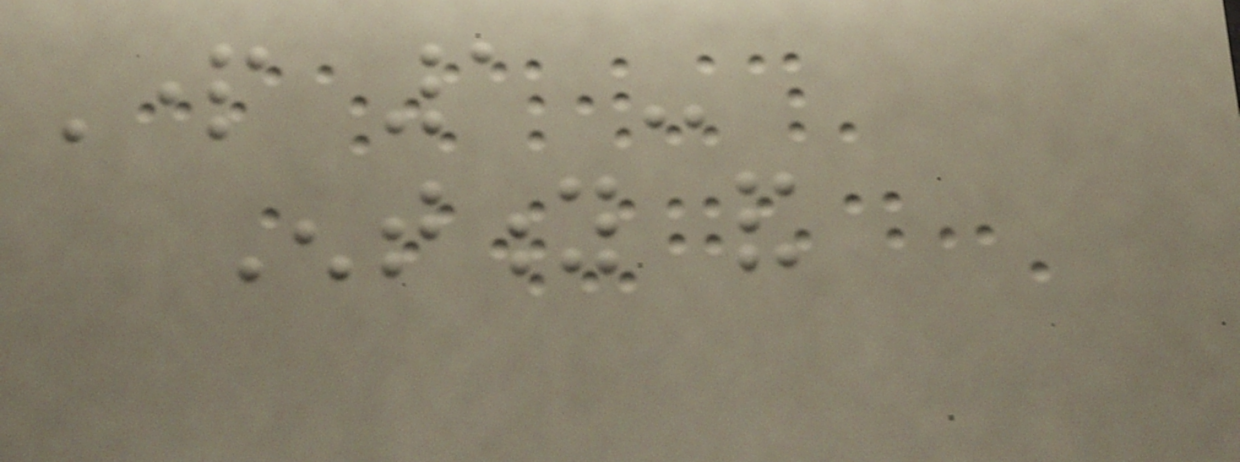Part 1 -
Entity and
